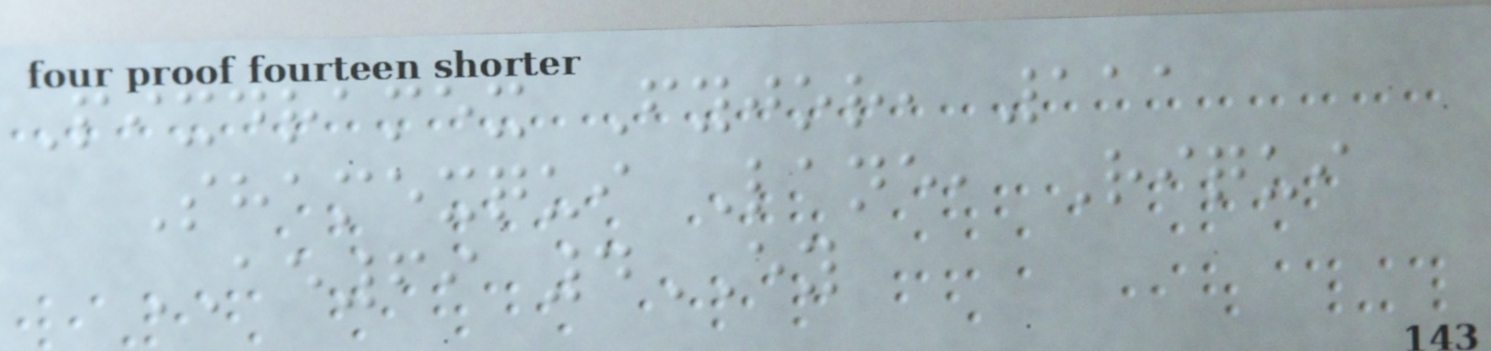Pixdramex Fyjor, 111
Shamexqui Lane, Riqui
AE69 4EY
